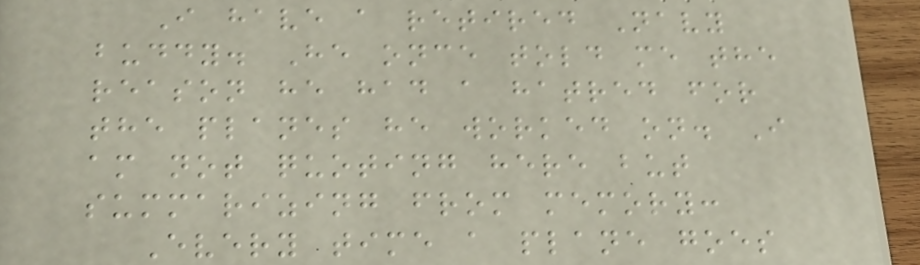I have a retired Navy
buddy. He once told me the
reason he had a hatred for
the planes he worked on. I
am not quoting here but
summarizing from memory:
Every time a plane goes
